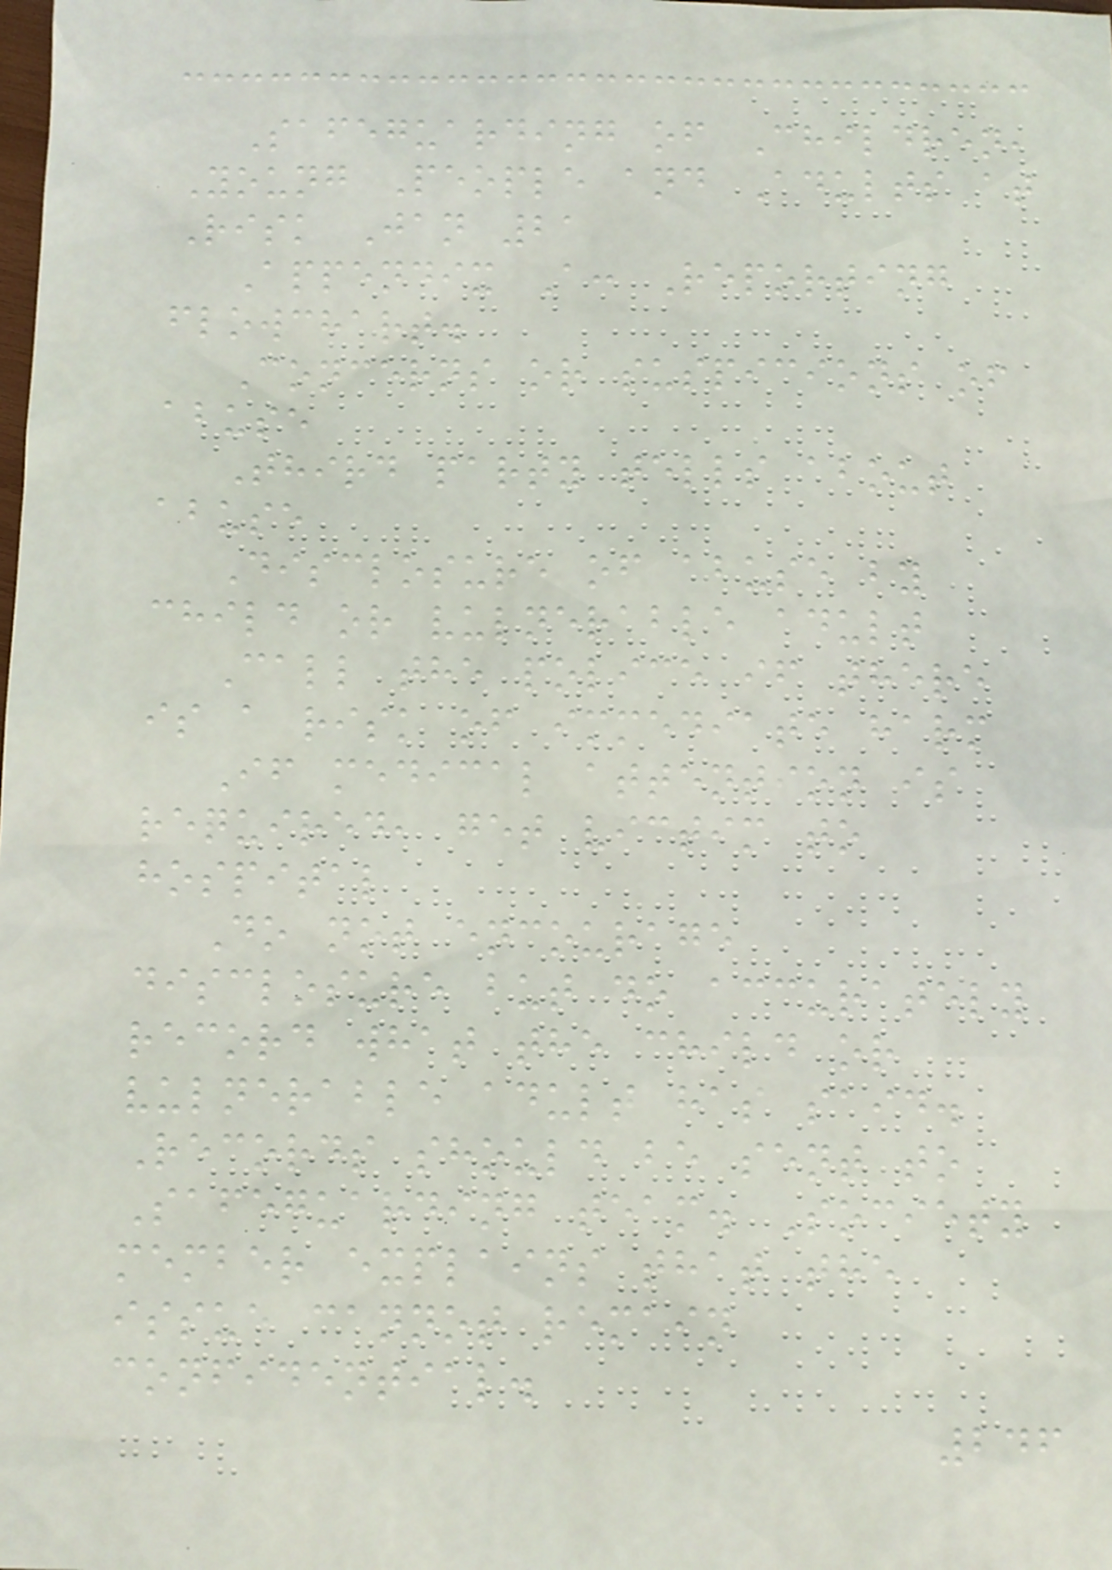Safeguarding of Children,
Young People and Adults at
Risk Jan 21
Appendix A: Reporting
flowchart.
Concerns or suspicions of
abuse
Third party tells about
abuse
Disclosure of abuse by
child or vulnerable adult
Call the police if there
is a risk of immediate harm
If medical attention is
required, get victim to
hospital
Do not encourage
disclosure but do accurately
record what the child or
vulnerable adult has said.
Records should be sent to
Safeguarding team. Society
member explains that the
issue cannot remain
confidential.
246
